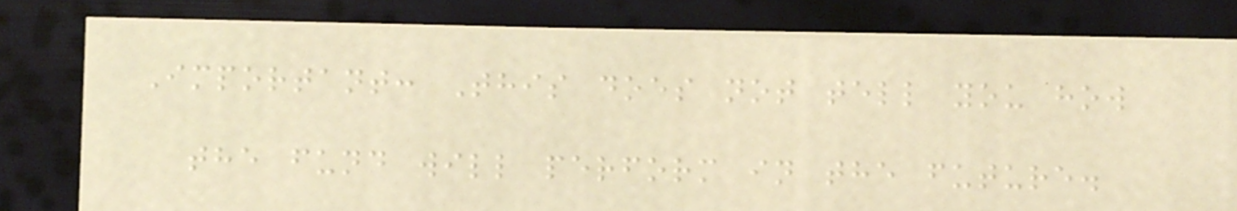Important: This does not tell you how
the fund will perform in the future.
